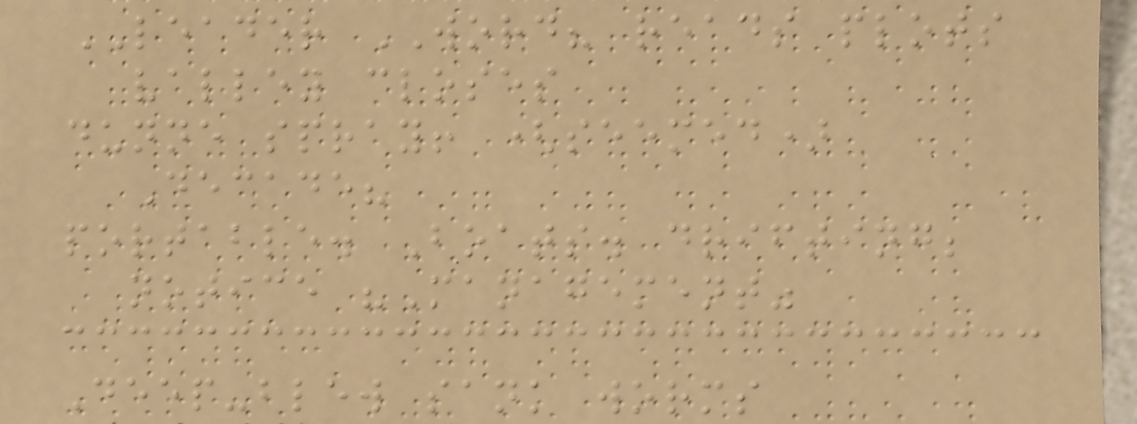LEADER WORD? reads plots
valley closes
dunne spray! (seemed)
Decade?
portable. Boats. drifting;
notice "Management"
Deep-blew sank worms
